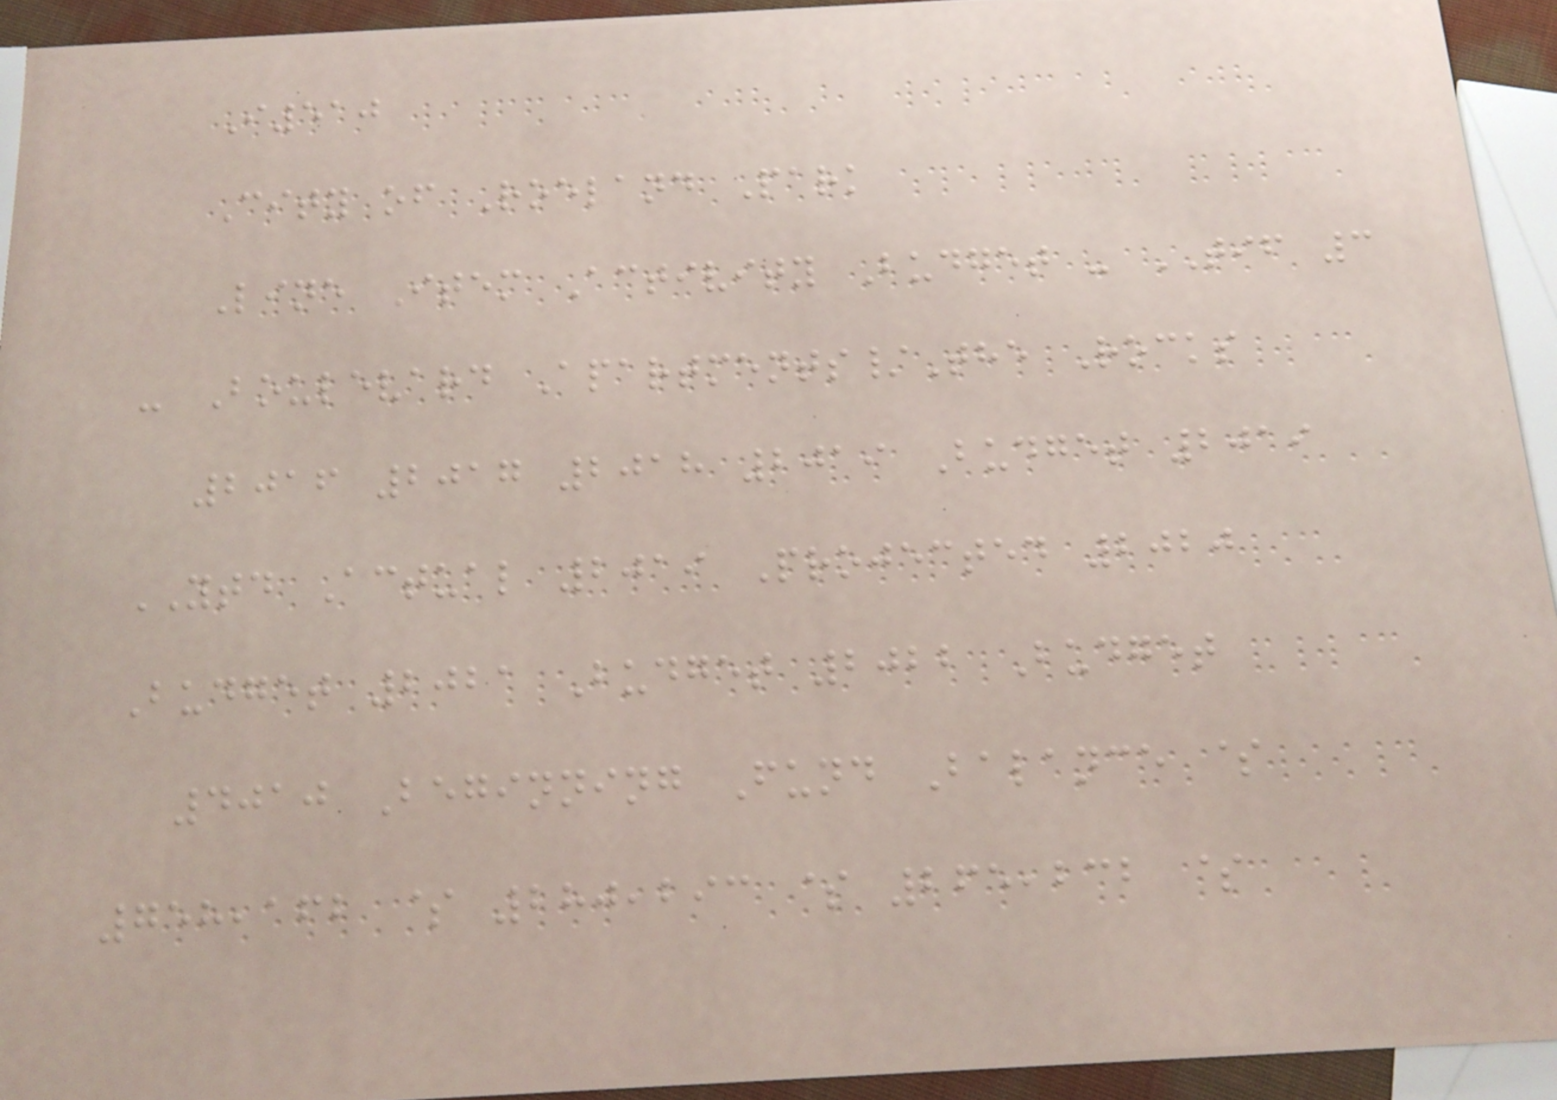I510
City of Roeland Park
Line Item Activity Budget - TIF 3
- Boulevard Apartments/The Rocks
2016 2017 2018 2019 Budget 2019
YTD Actual 2019 Projected 2020
Budget 2021 Budget 2022 Budget
4010 Beginning Fund Balance $
758,162 $ 280,293 $ 265,232 $
